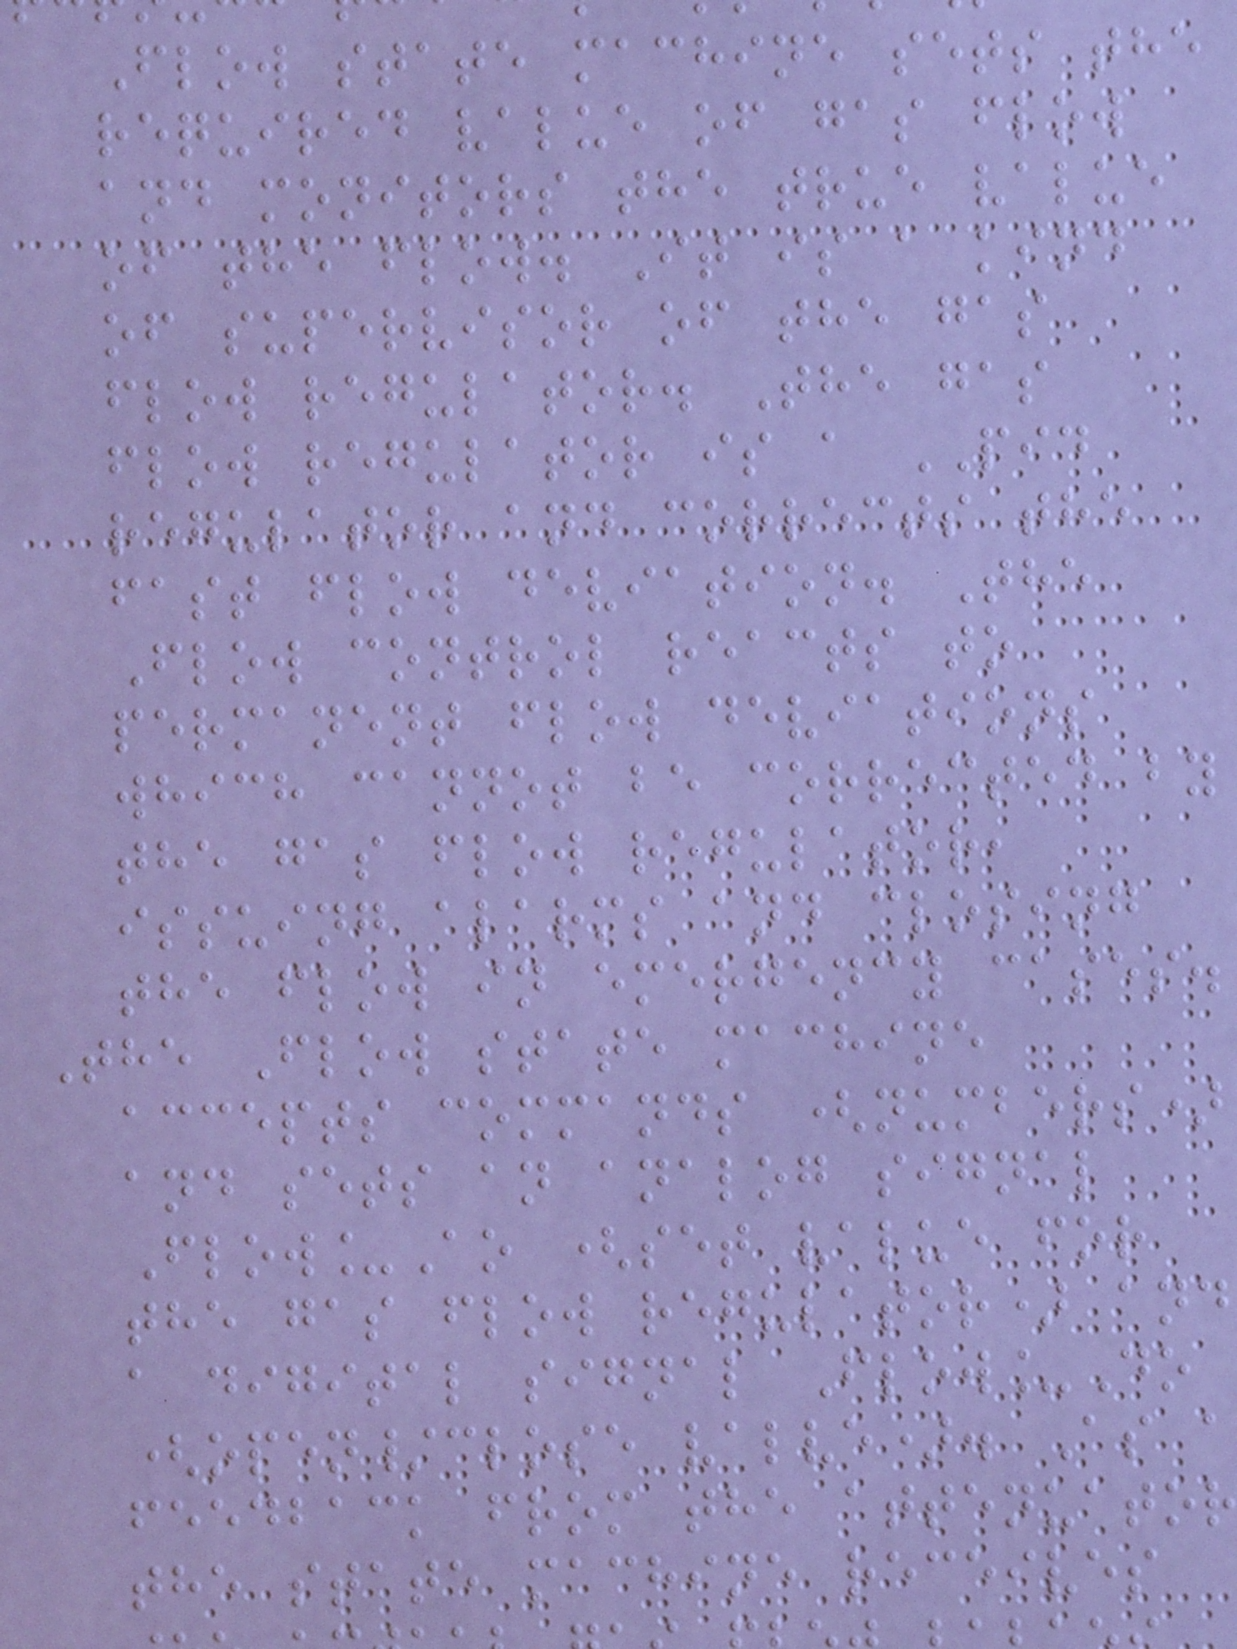Flow state machine sets the
required value of gas flow
and monitors the true value
of the flow. It is a kind
of supervisor of the gas
flow regulator. The gas
flow regulator is a PID
regulator and corrects the
fast flow deviation. The
Flow control reacts to
permanent flow deviations
which cannot be corrected by
the gas flow regulator,
issuing alarms and closing
the flow in emergency cases.
The Flow state machine
accepts commands (numbers)
and sets an analog signal
Flow_Ao (set value for
the gas flow regulator) and
a digital signal Flow_Do
(open/close valve). As a
feedback from the attenuator
the state machine receives
